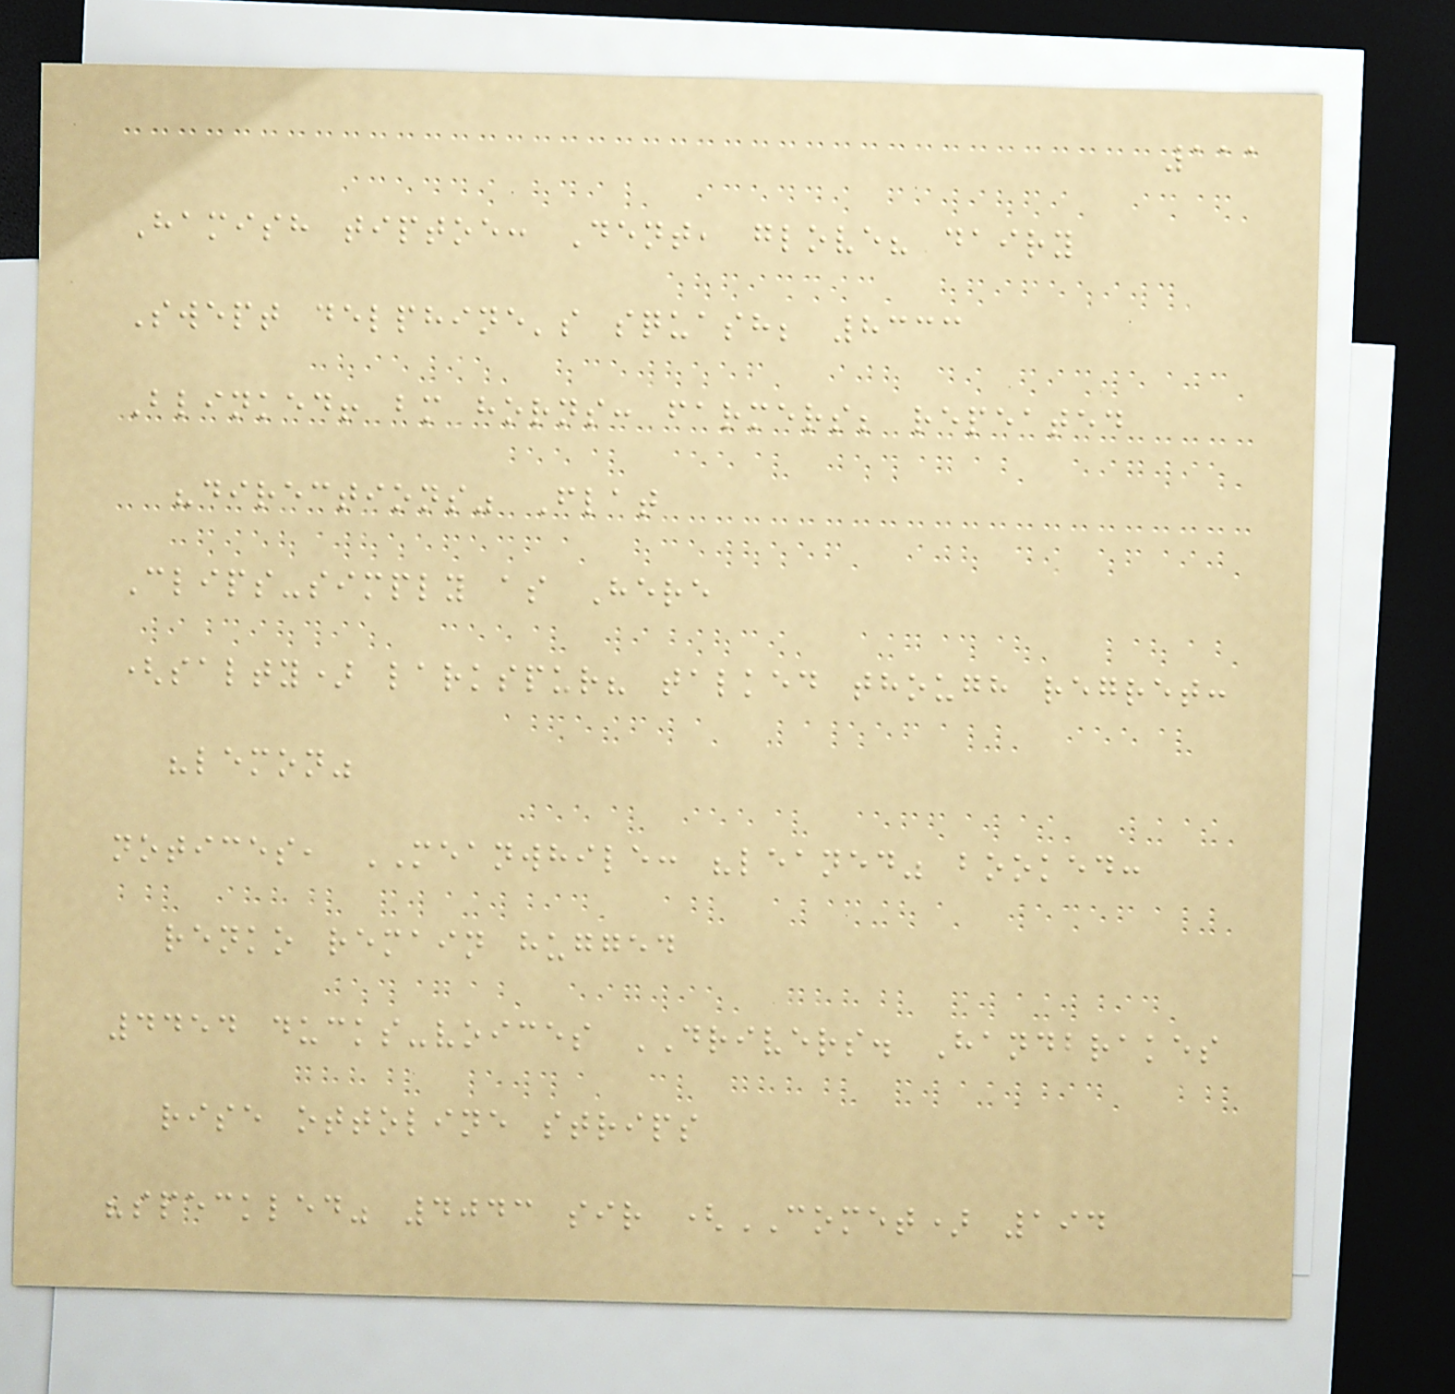111
Hamish tiptoe: Dent, glove? dairy
Swept delphine's squash; 8333
Blinked! bm horns: farmers; repeated
"directions" Flat
Clips-simply as Here
(salty) larkspur? talked though regret:
"lemon"
notices, MEANWHILE: "leaned" booked:
renko remain hugged
4454 ducks-voices DRIVERS. Handbrakes
rise ottoline strips
"speckled" 4043 sir (COMET) 194
